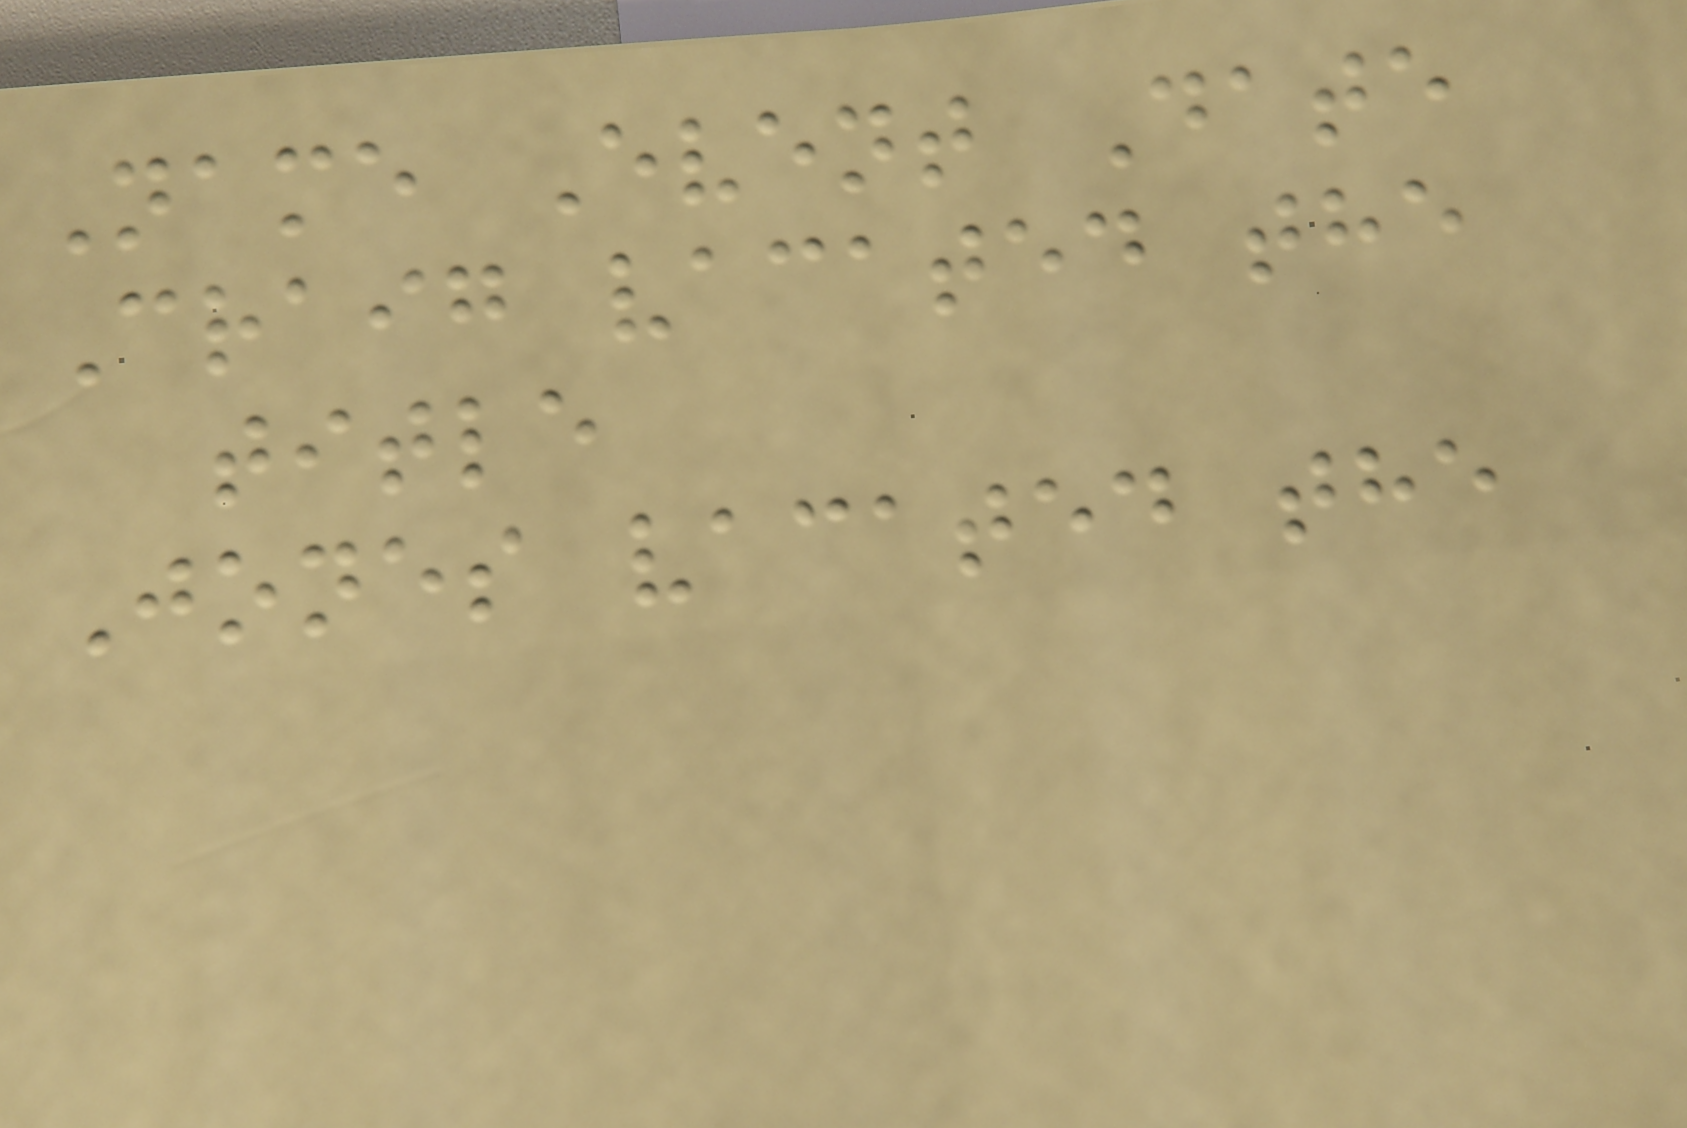Name Event Date
Craig vacated the
title
Jones vacated the
